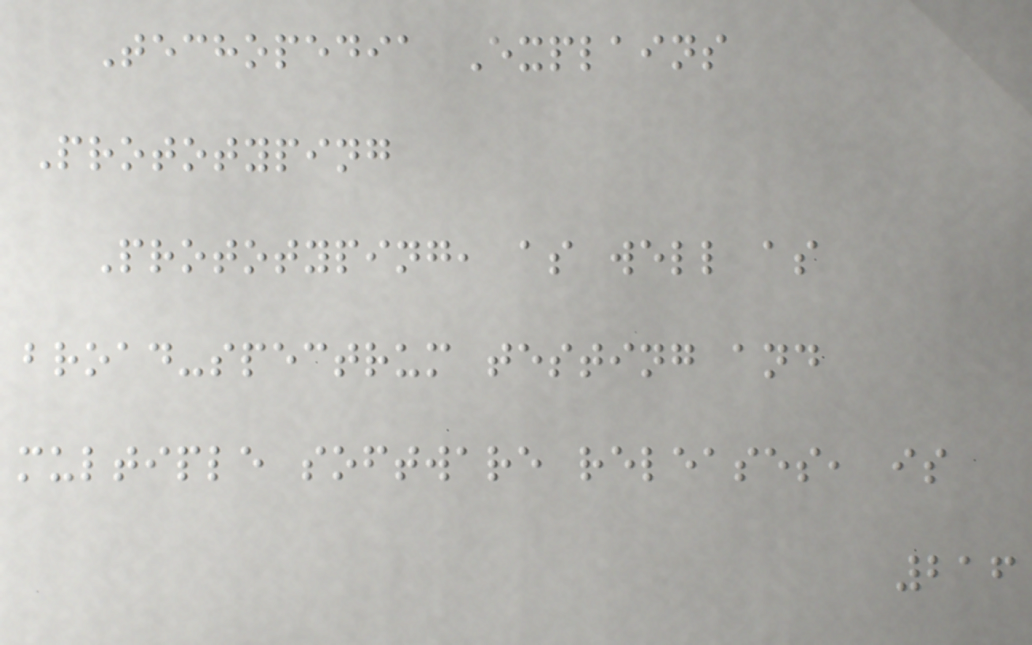Techopedia Explains
Prototyping
Prototyping, as well as
broad-spectrum testing and
multiple software releases, is
216
